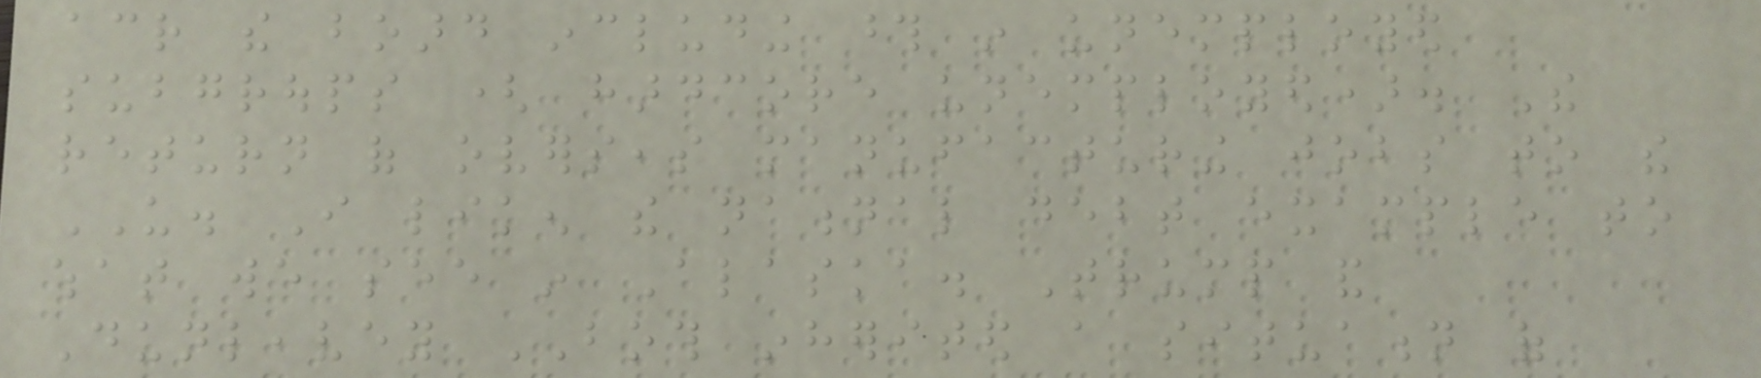across the board including those in unemployed
subgroups ( hardcore unemployed). The
return of overseas manufacturing jobs to the
US. I liken the national debt example to
what we see in Alaska. Trump and
Dunleavey BOTH inherited a situation of
